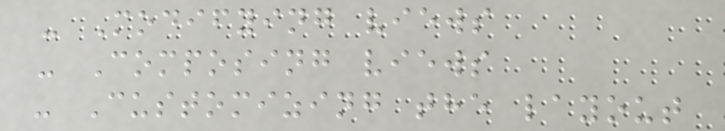- Modifying views
- Composing views
- Customizing the layout
